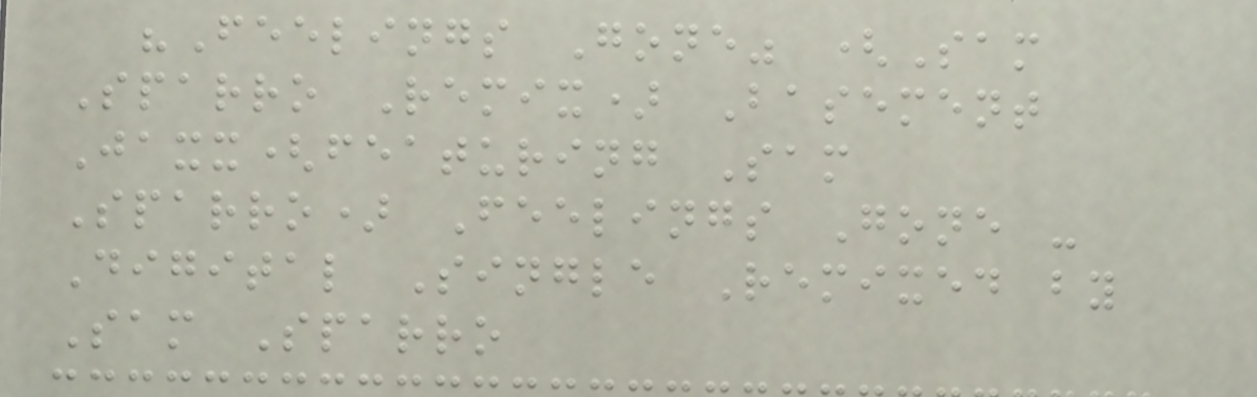"Feelings Gone" (Sam
Sparro Remix) Basement
Jaxx(featuring Sam
Sparro) Feelings Gone -
Digital Single Remixed by
Sam Sparro
